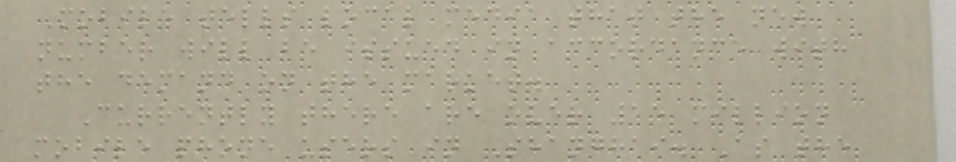Mobile tells local media that the new
number will be issued in accordance with
the demand on the market.
Currently there are over 15 million
mobile phone users in Shanghai. As the
